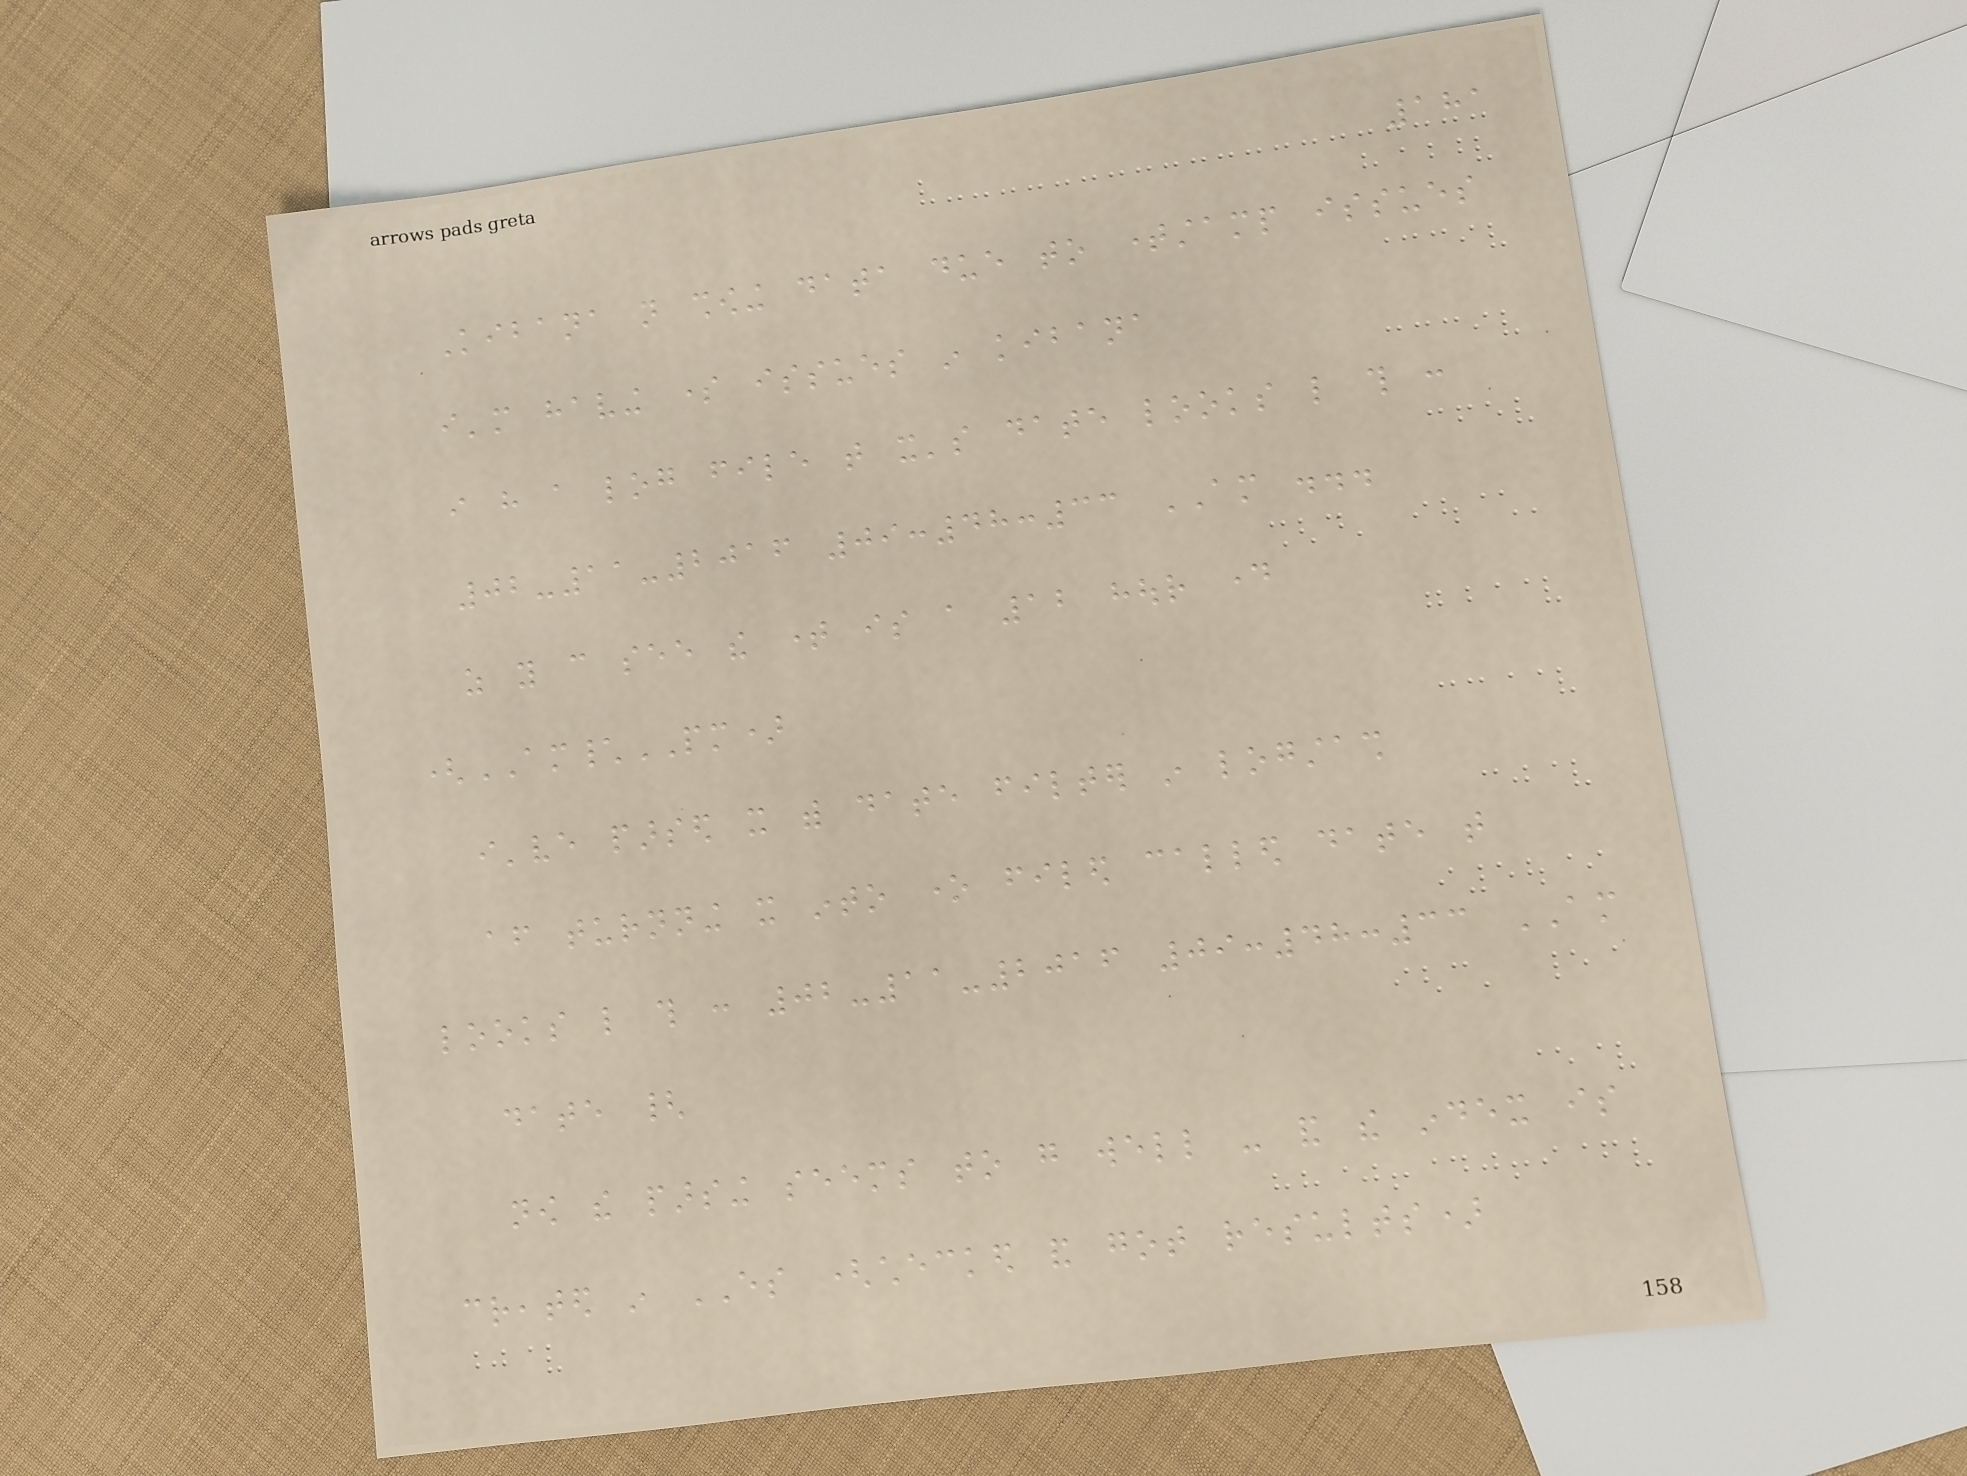181
Kibana not showing data due to timestamp issues
i'm having some issues in kibana
i have a log file that it's date looks like this :
02-11-2016 09:48:33 AM ...
as you can see the time is a 12 hour day
(AM\PM)
i've parsed it with date filter in logstash
after turnning it into one filed called date that
looks like this : 02-11-2016 09:48:33 AM
date {
now the parsing seems to go well - and the index is
created in ES (checked and got results)
